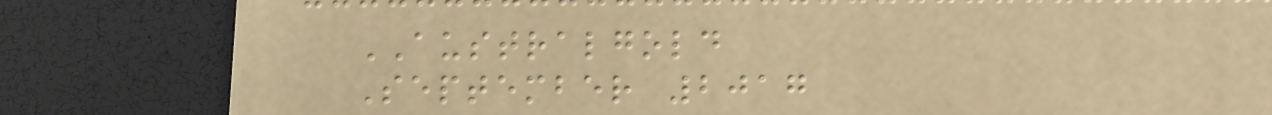AUSTRALGOLD
September 2017
